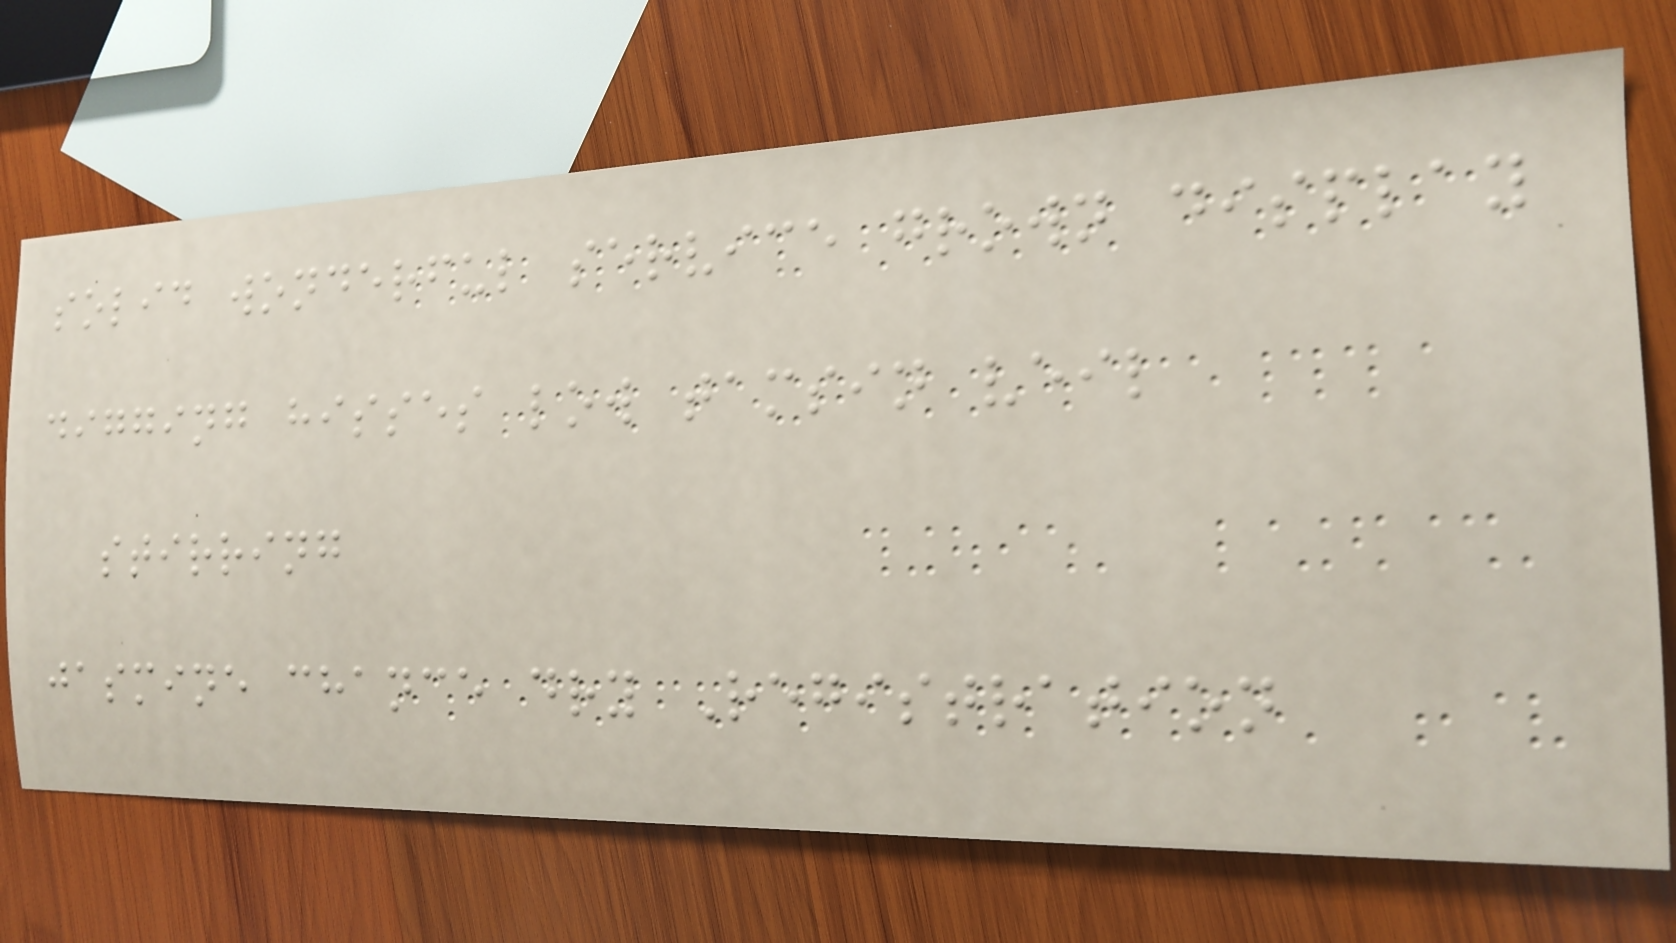solid wonderful service grown display
digging hisses low tamsin veil
stirring
jasmine chance dry Registration
